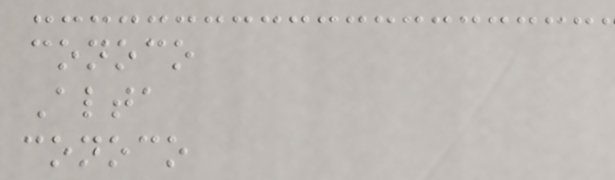conoco
Alta
conoco
